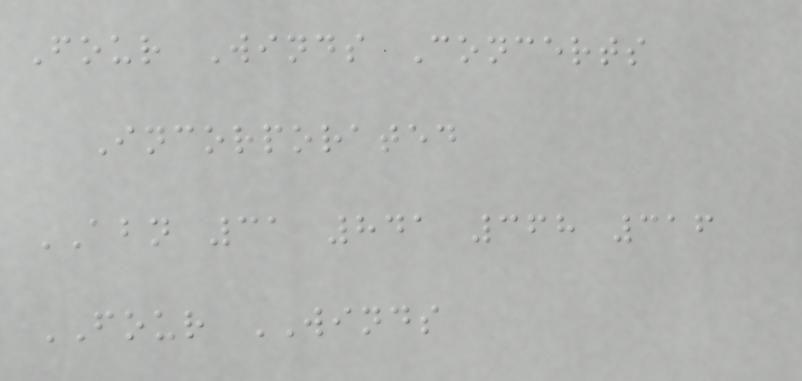Four Winds Concerts
Incorporated
ABN 31 841 368 316
FOUR WINDS
